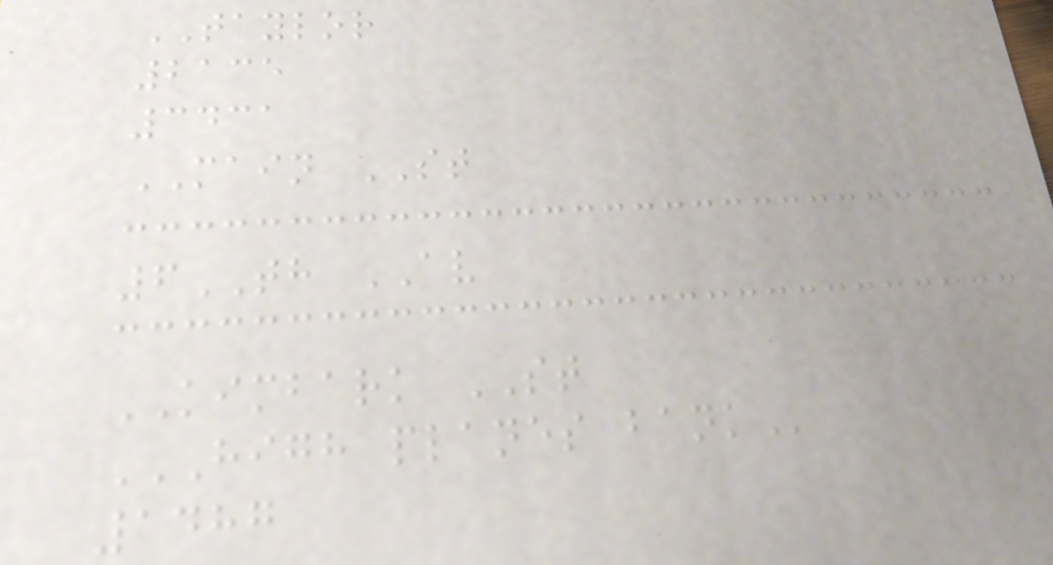TAYLOR
2135
3431
MAIN ST
6TH AV
KIMBARK ST
HIGH PLANES BANK
1487
